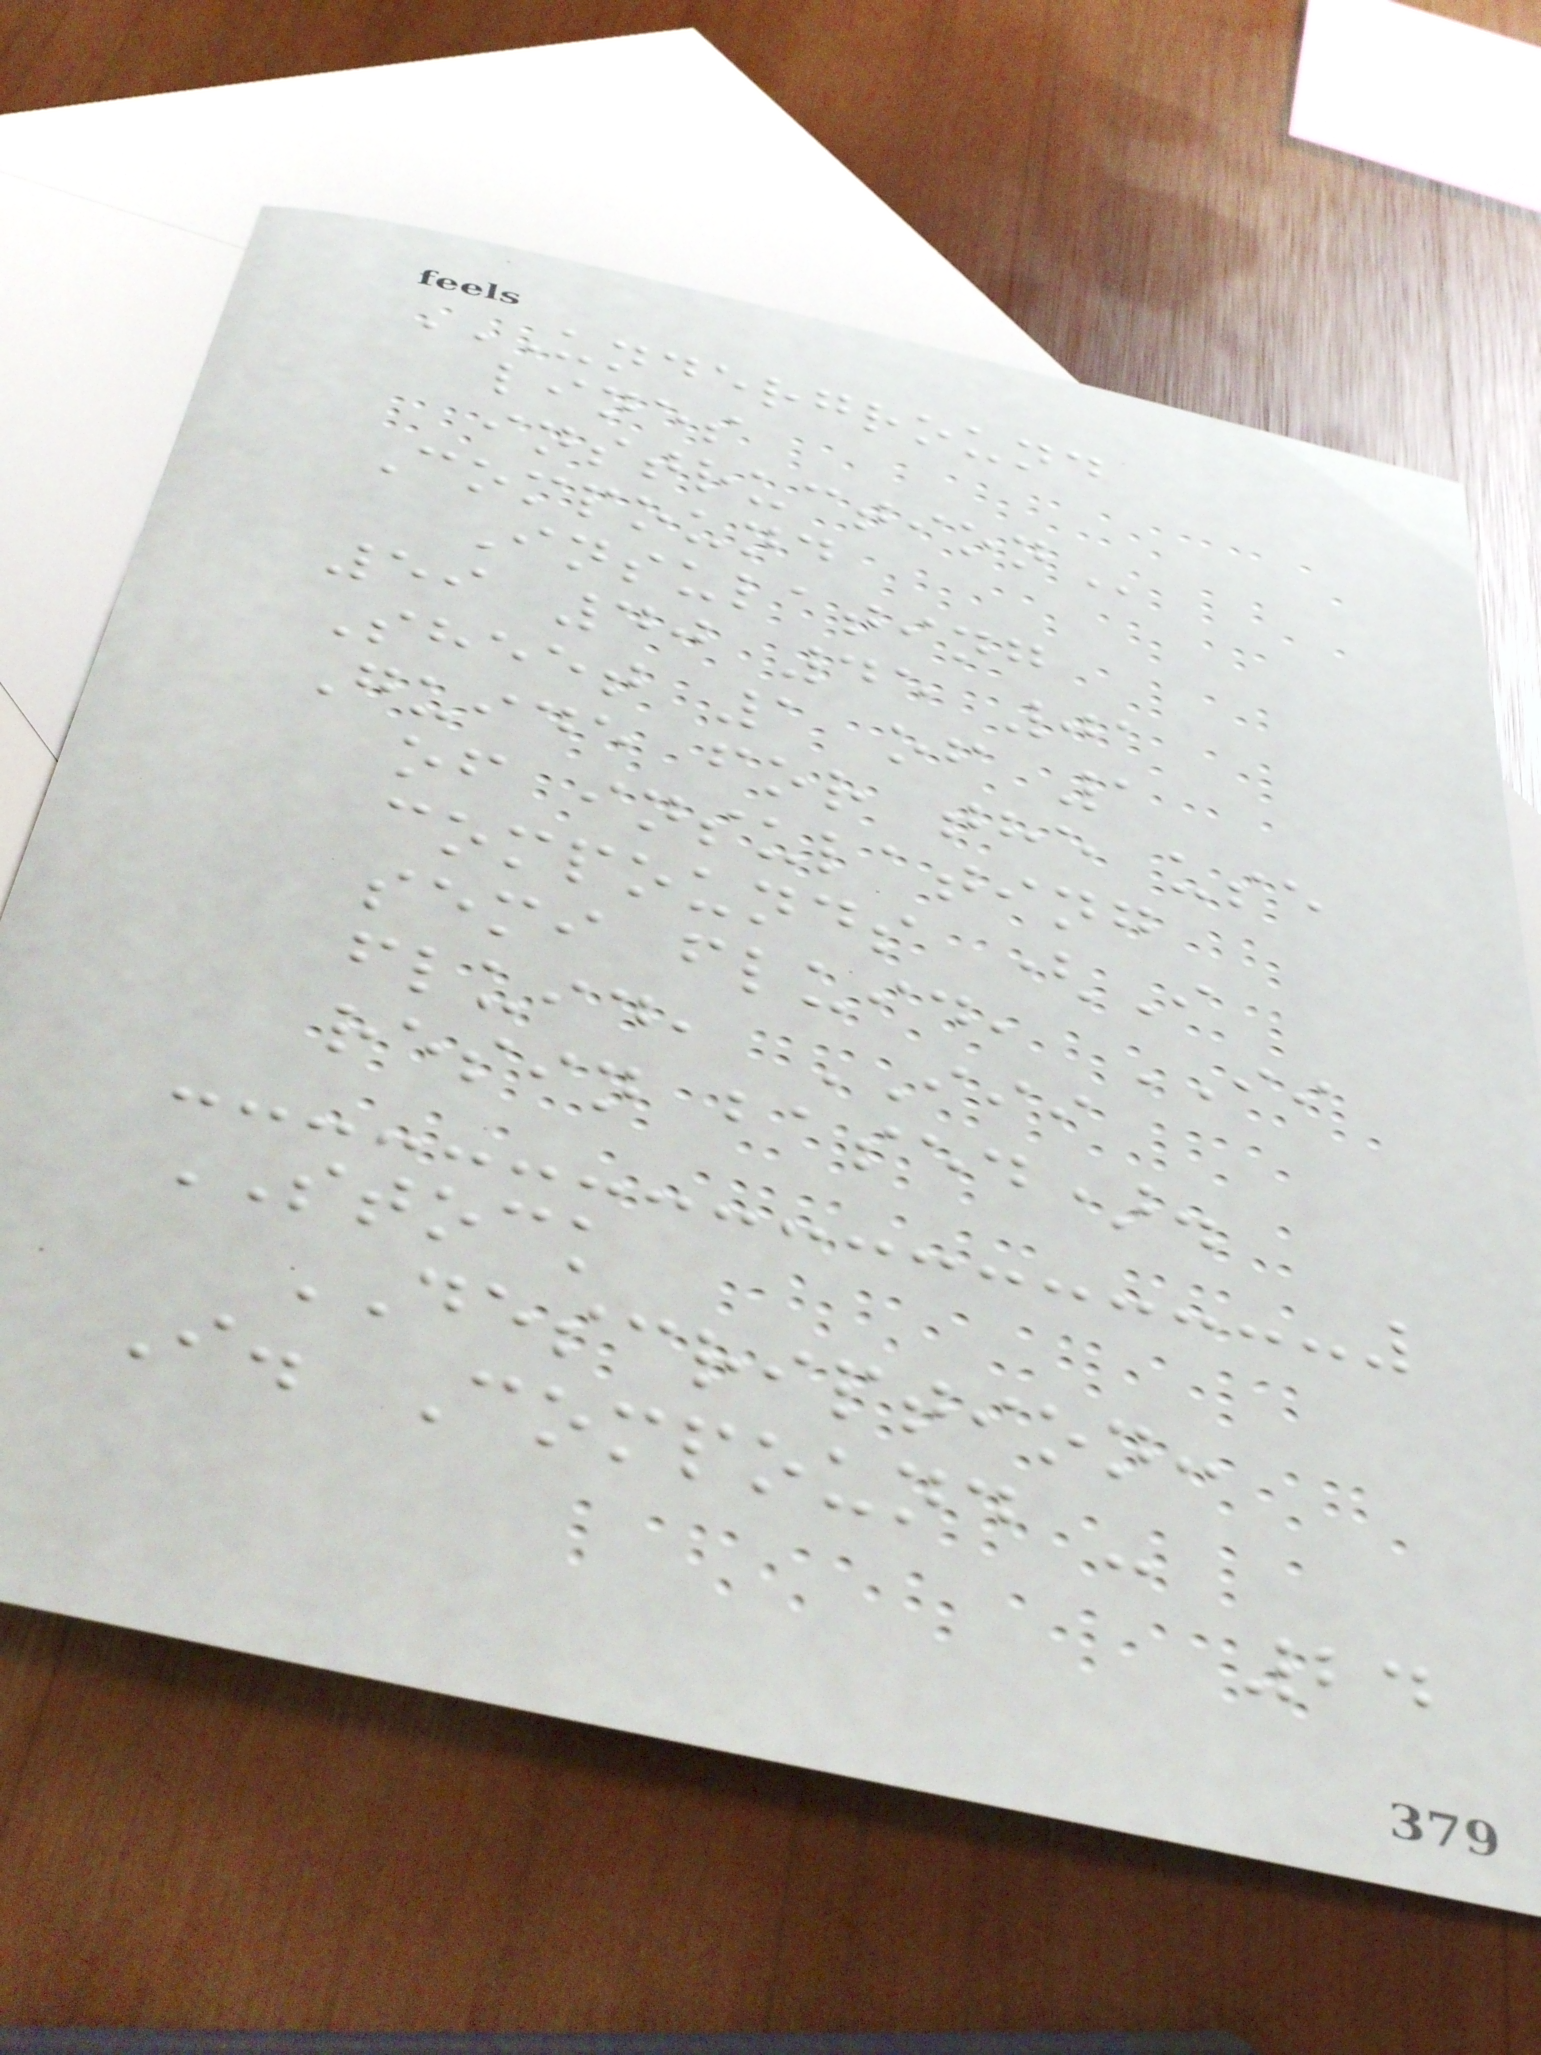UNDERGROUND
LINES
INSTRUCTION
Compound
Insulating
59 40 45 01
Sheet 1 of 1
Guide for the use
of insulating
compounds (I
semi fluid, II
fluid, III
resin based).
STOCK
DESCRIPTION:
I. Compound -
24
